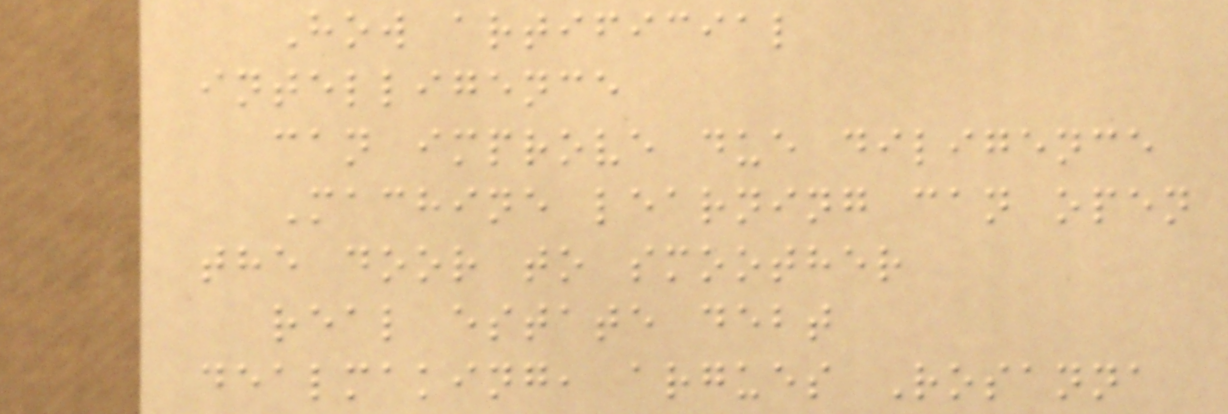How artificial
intelligence
can improve due diligence
Machine learning can open
the door to smoother
real estate debt
dealmaking, argues Rosanna
